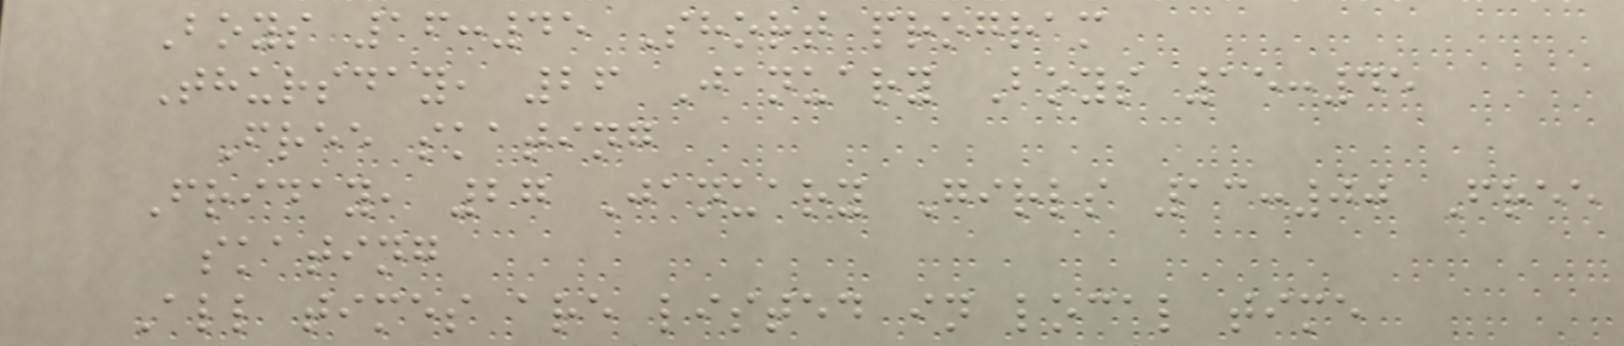Boys 16:45 Short program
Thursday, 26 January Boys 15:45
Free skating
Friday, 27 January Girls 13:00 Free
skating
All times are listed in local time
